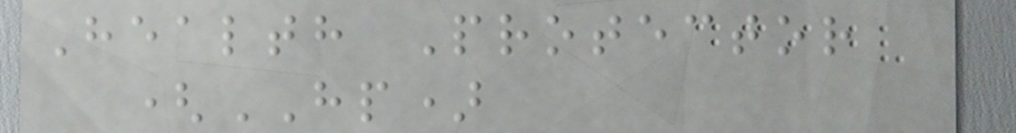Health Protector
(HP)
